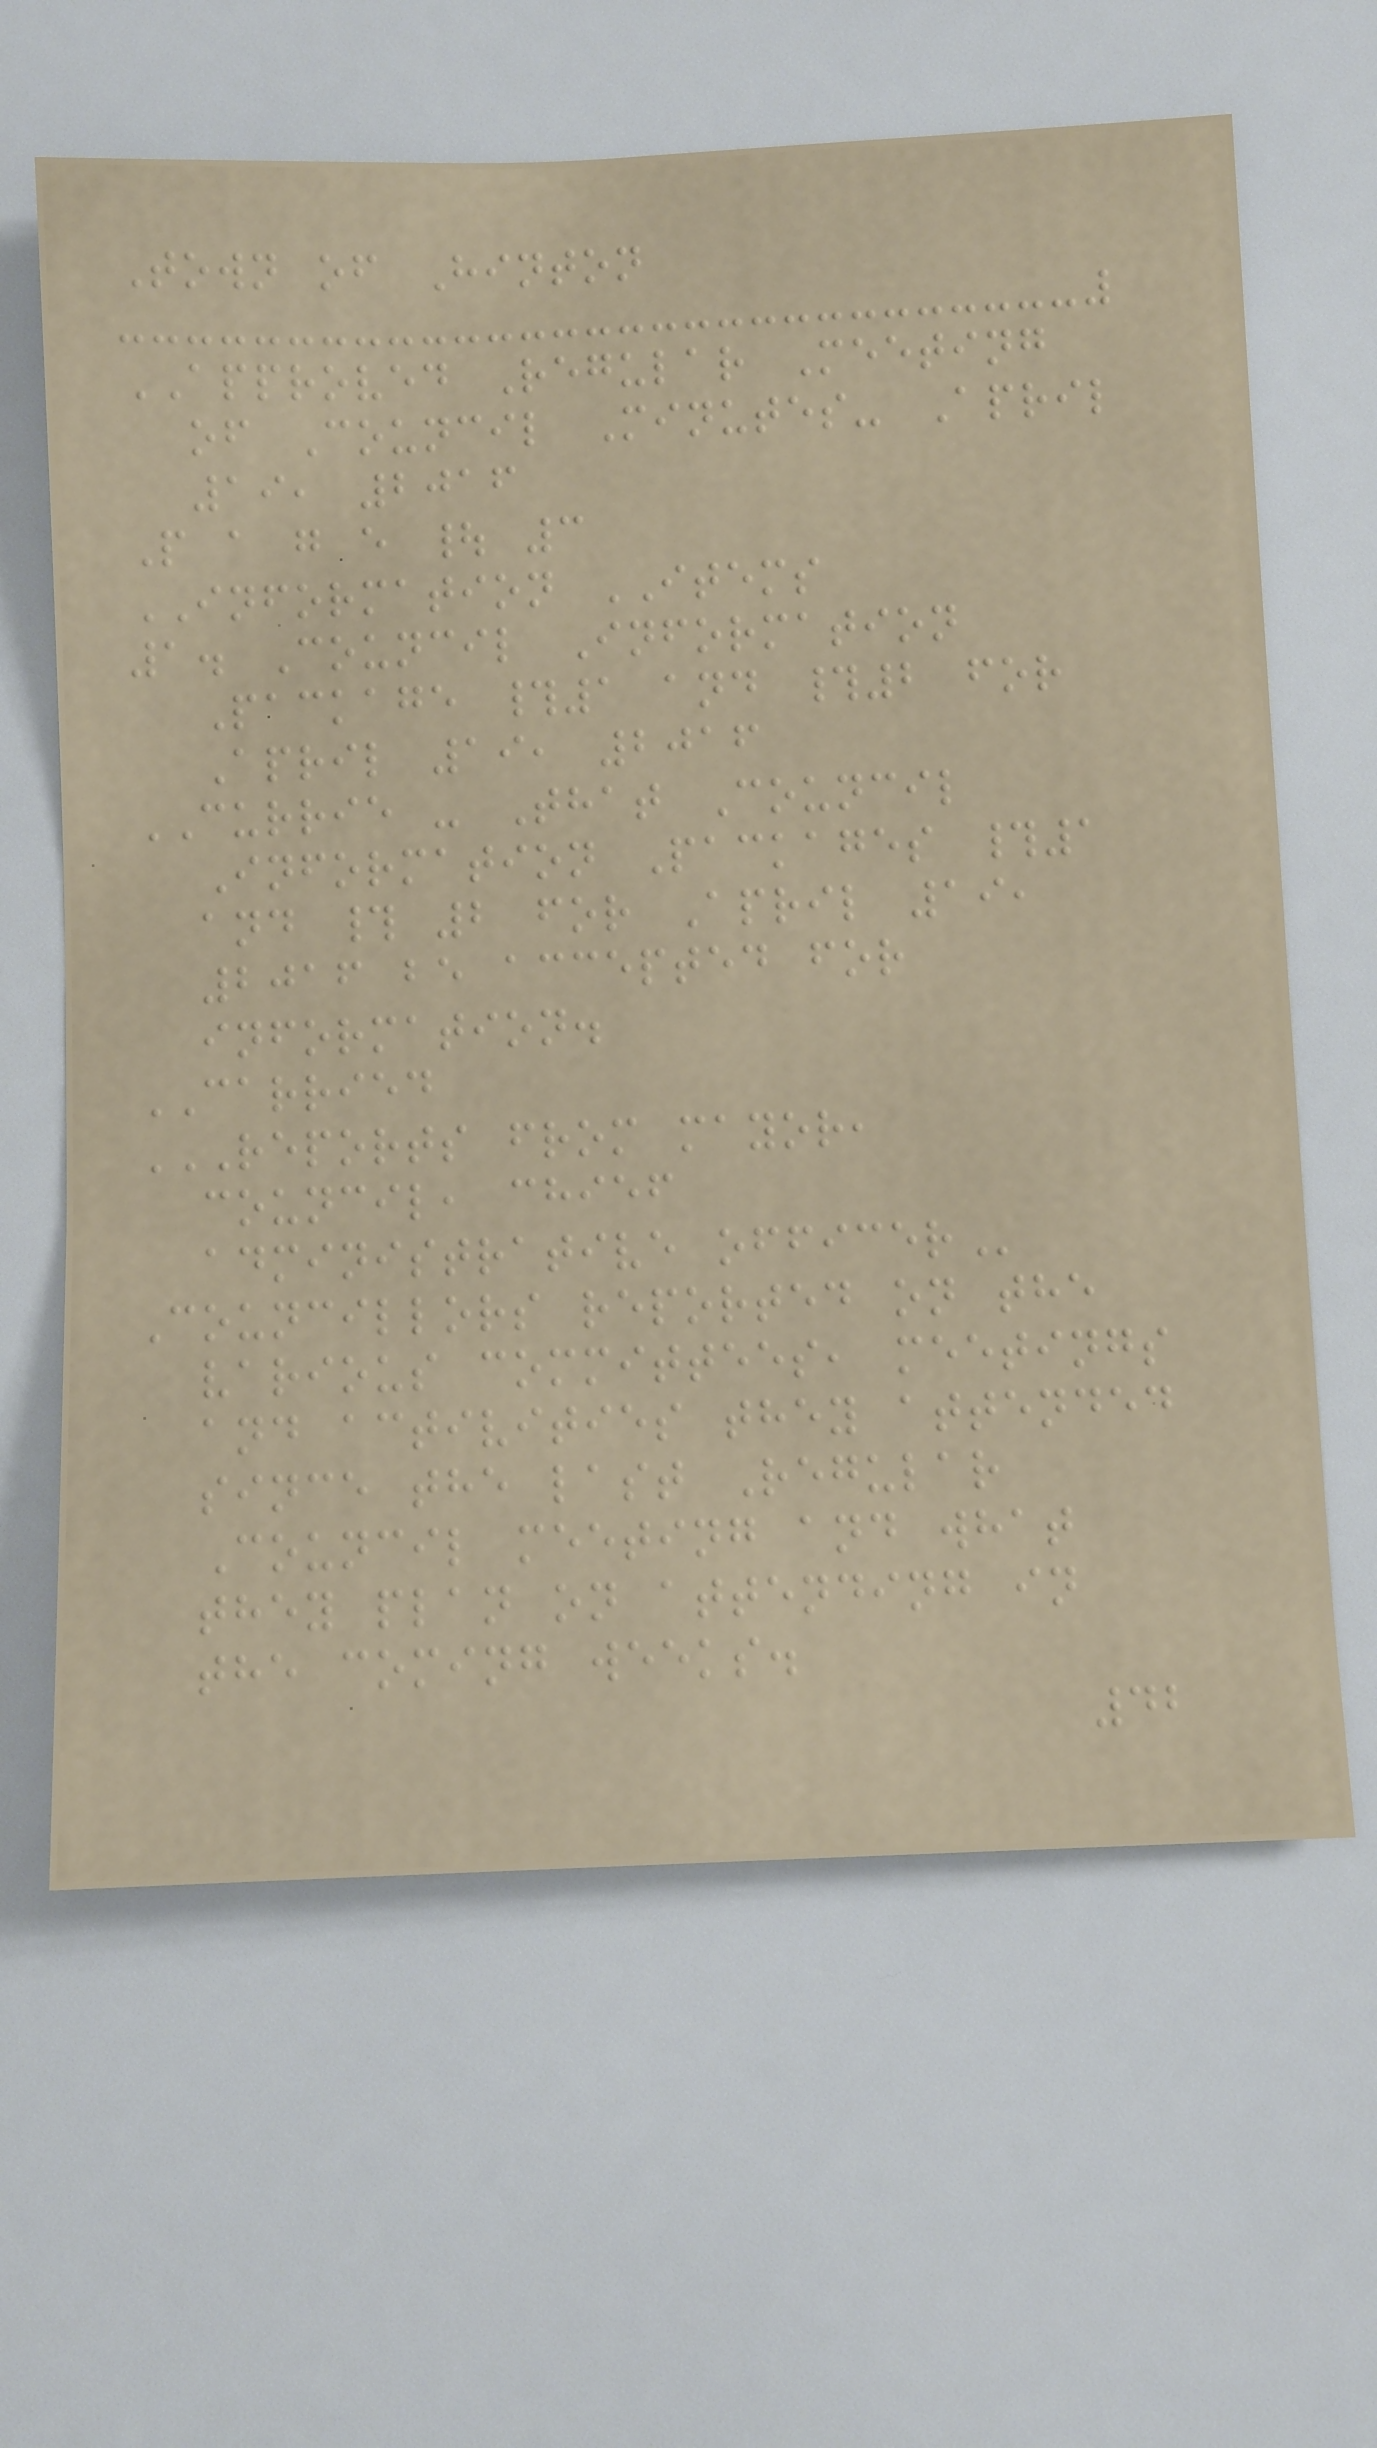Town of Hinton
APPROVED Regular Meeting
of Council Minutes- April
19, 2016
P a g e | 3
INFORMATION ITEMS
1. Council Information
Package #1 and #2 for
April 19, 2016
CURRIE - That Council
Information Packages #1
and # 2 for April 19,
2016 be accepted for
information.
CARRIED
REPORTS FROM MAYOR,
COUNCIL, CHIEF
ADMINISTRATIVE OFFICER
Councillors reported on the
various committees, meetings
and activities they attended
since the last Regular
Council meeting and what
they plan on attending in
the coming weeks.
42
